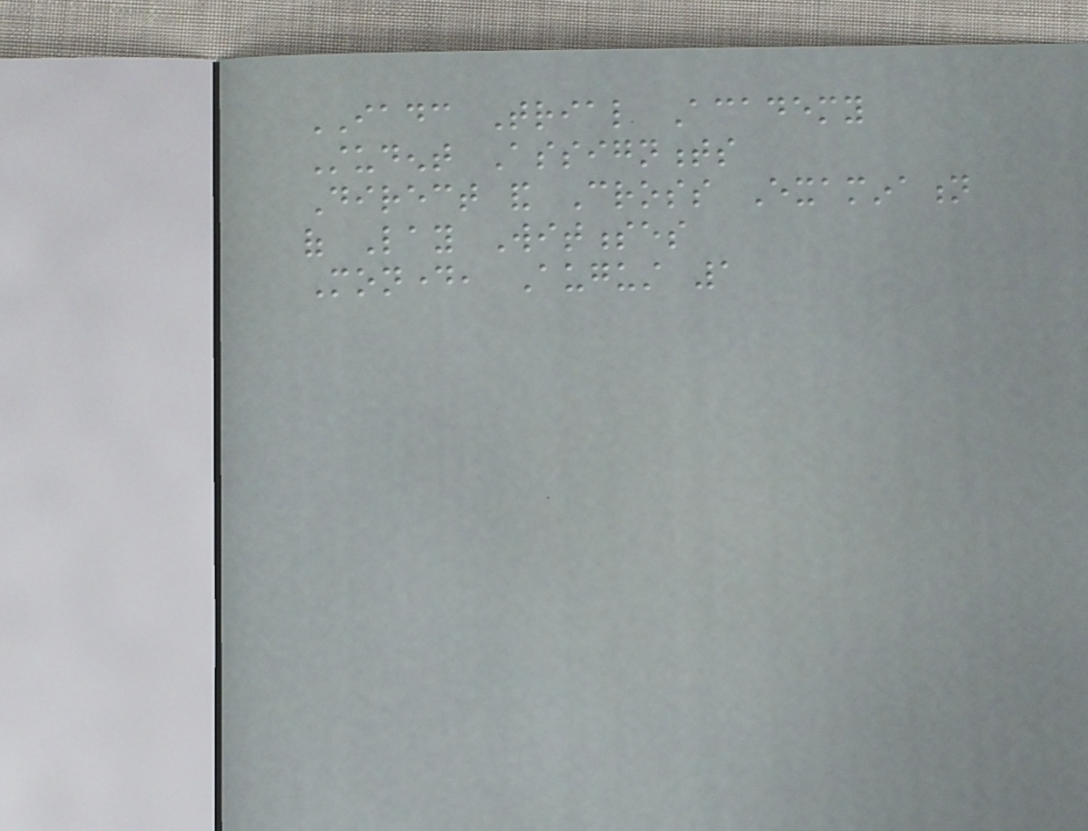IADC Trial Academy
Student Assignments
Direct and Cross Examination
of Lay Witnesses
Monday, August 1
